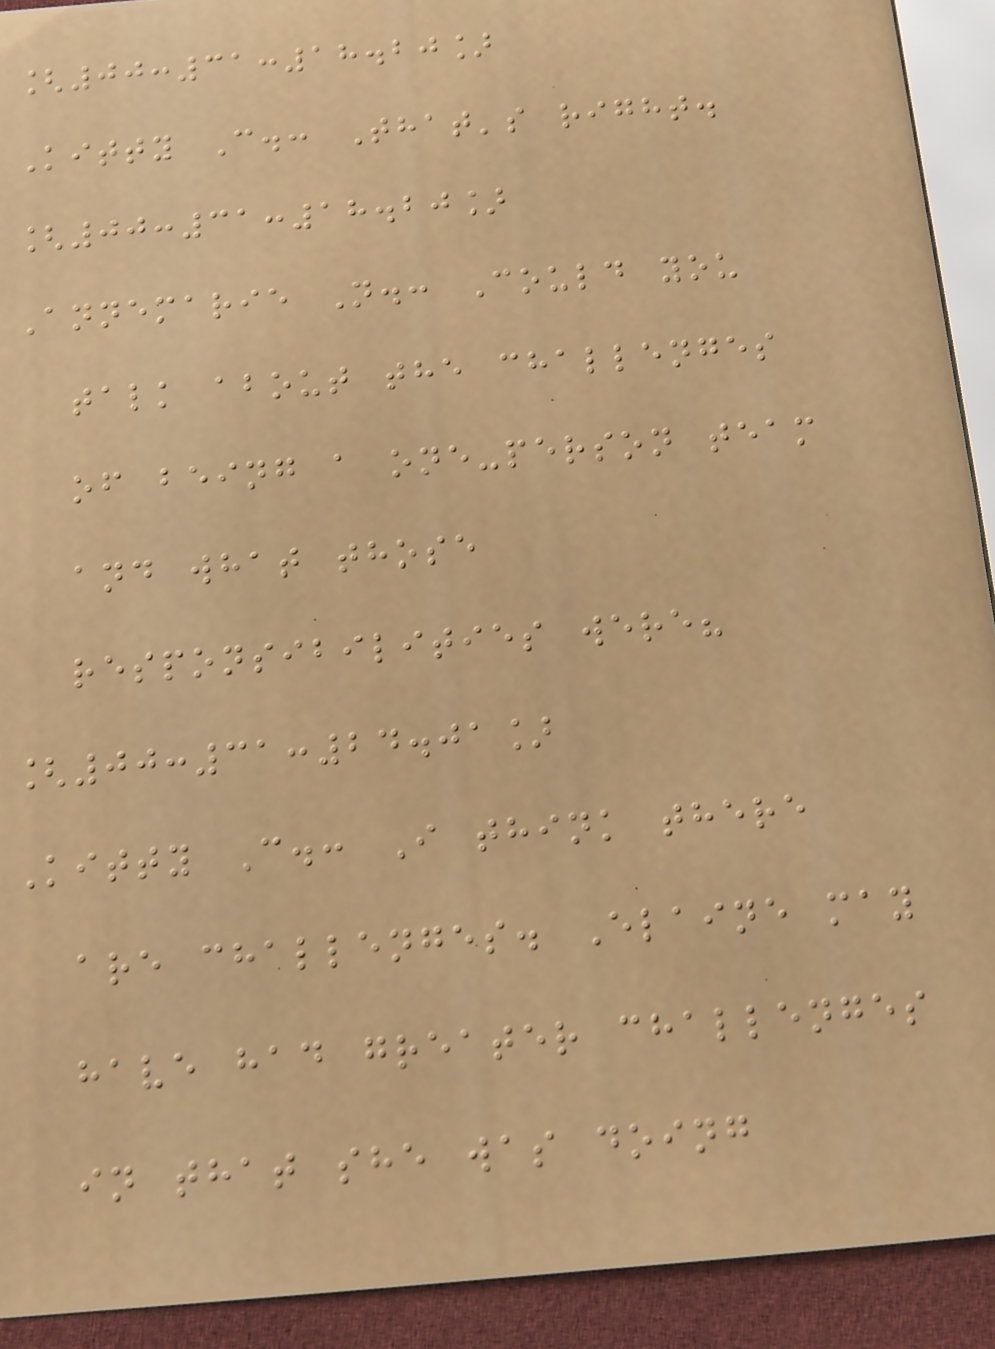[00:31:18.20]
Kitty C.: That's right.
[00:31:18.20]
Annemarie N.: Could you
talk about the challenges
of being a one-person team
and what those
responsibilities were?
[00:31:24.01]
Kitty C.: I think there
are challenges. Elaine may
have had greater challenges
in that she was doing
